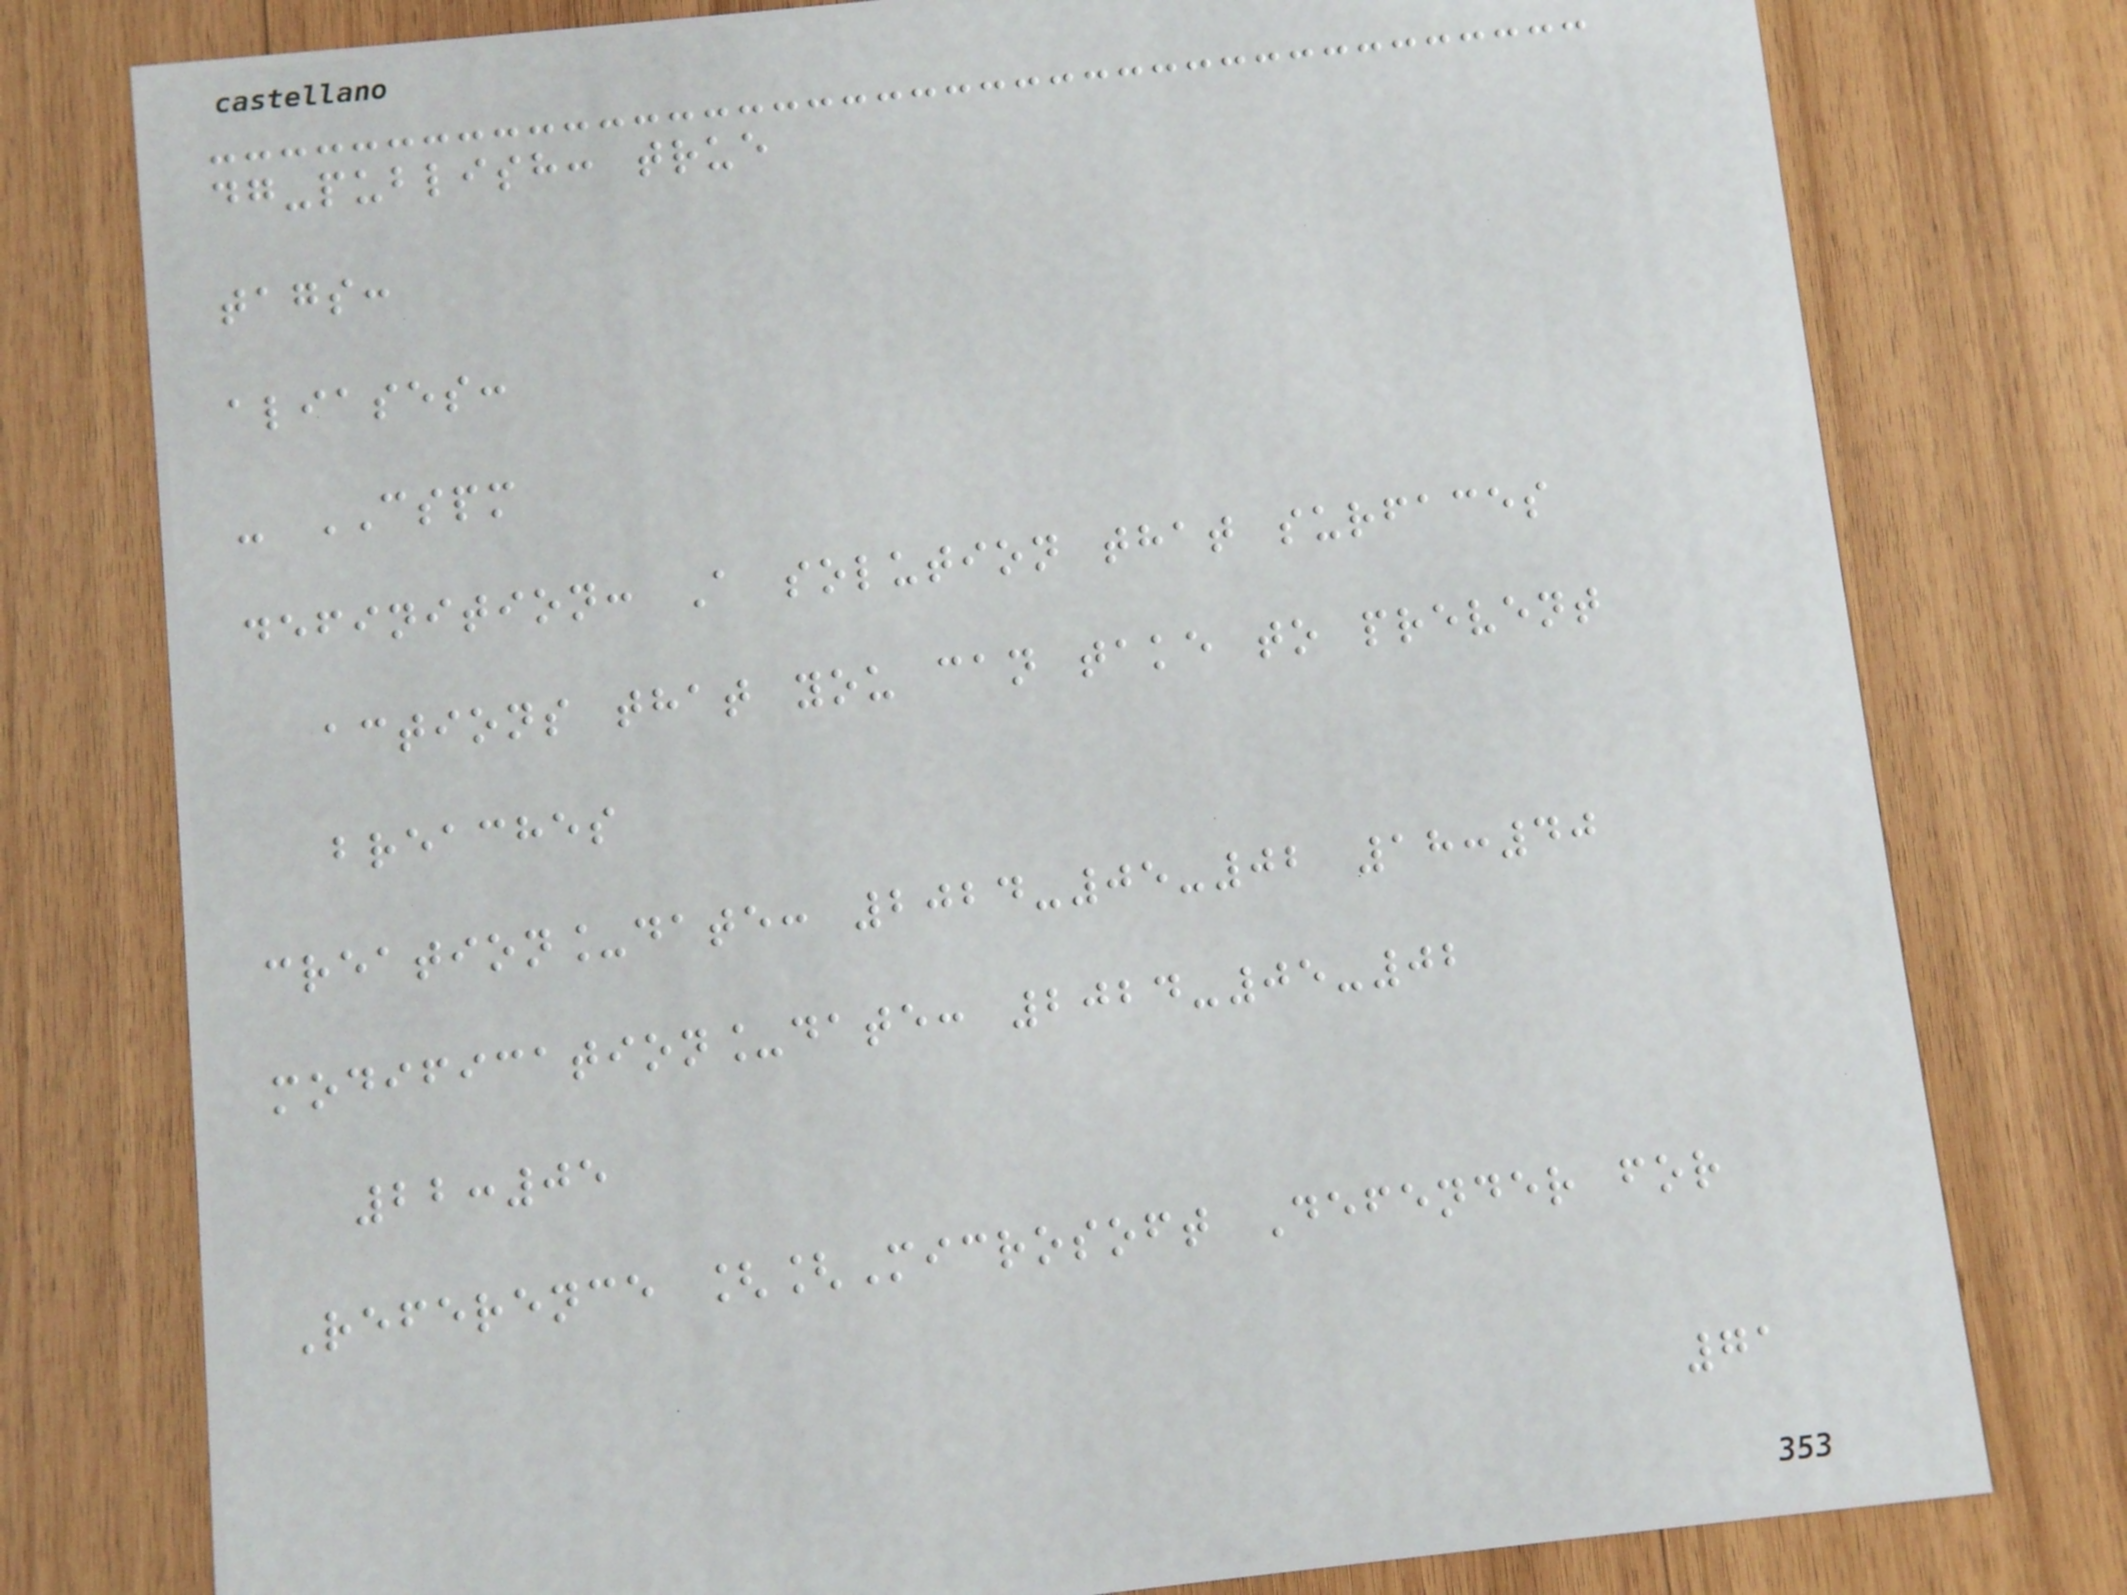dg-publish: true
tags:
aliases:
- CSPM
definition: A solution that surfaces
actions that you can take to prevent
breaches
creation_date: 2024-05-02 18:40
modification_date: 2024-05-02
22:05
Reference [[Microsoft Defender for
71
